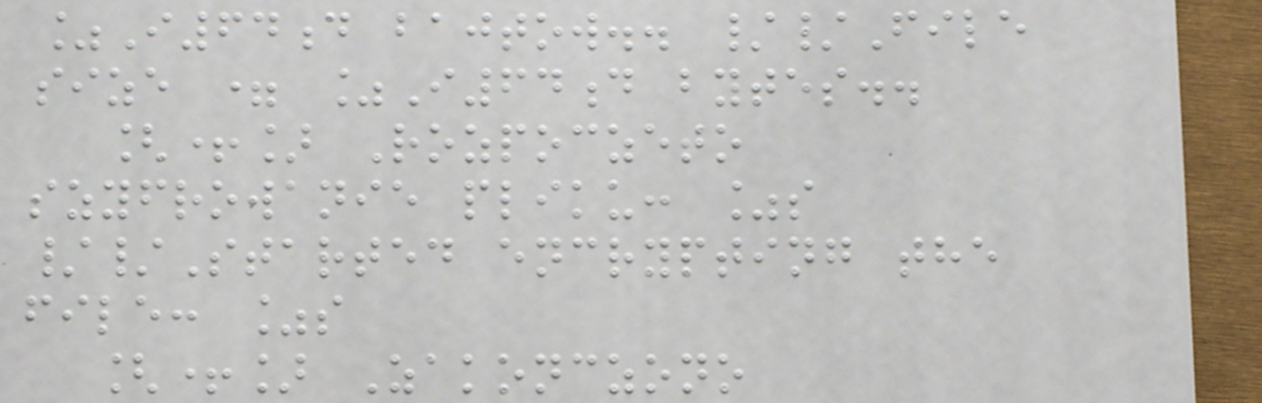%I64d bajtow.. //File
size = %I64d bytes..
[+] Rozpoczeto
szyfrowanie pliku: %s
//Started encrypting the
file: %s
[+] Zakonczono
